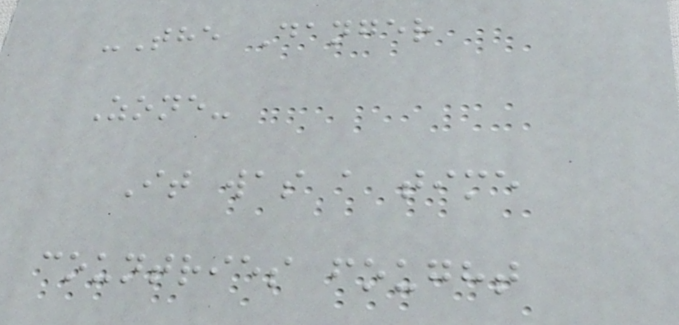-The Danger
Zone-
It was a time
countries fought
